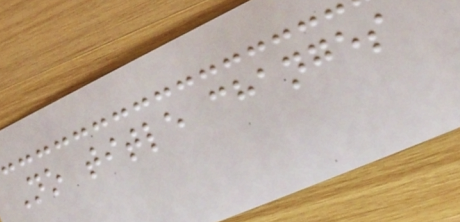No title changes
